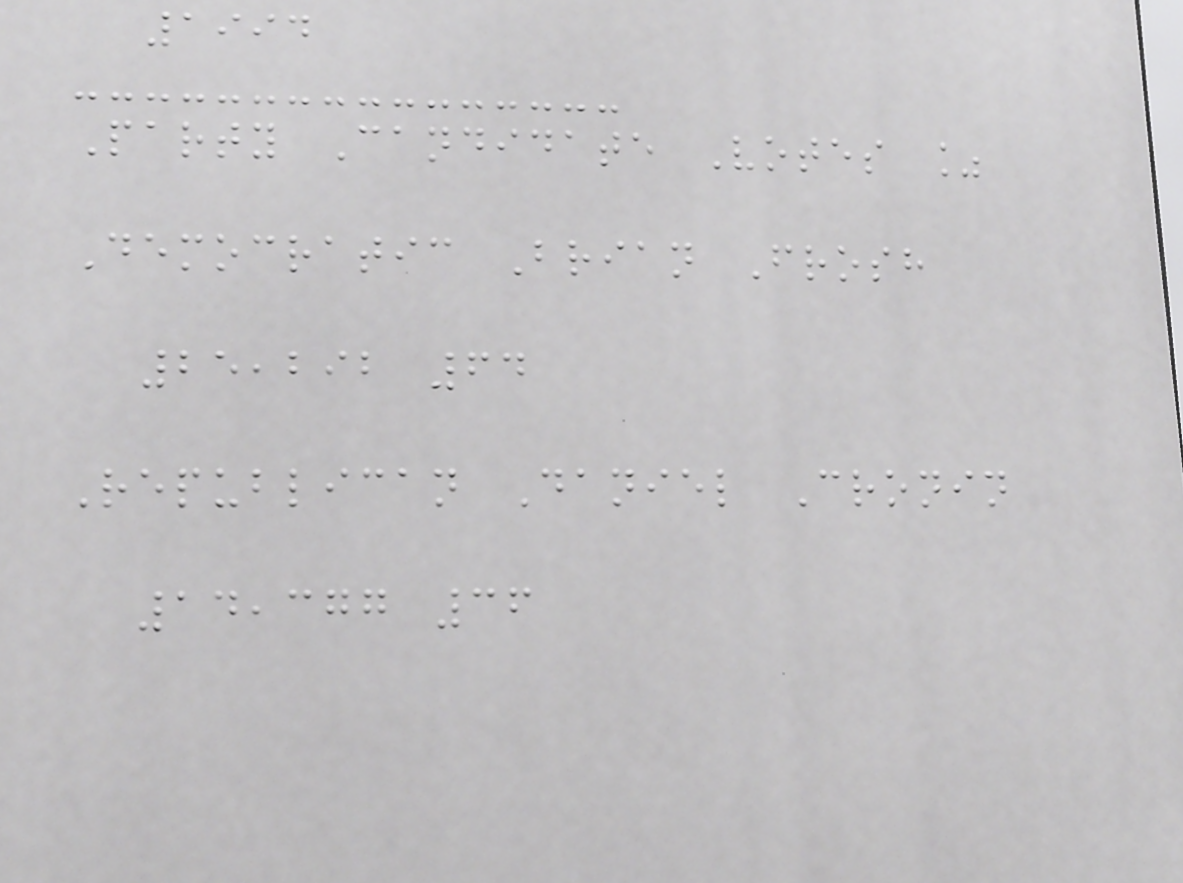1994
Party Candidate Votes %
Democratic Brian Frosh
25,292 64
Republican Daniel Cronin
14,377 36
